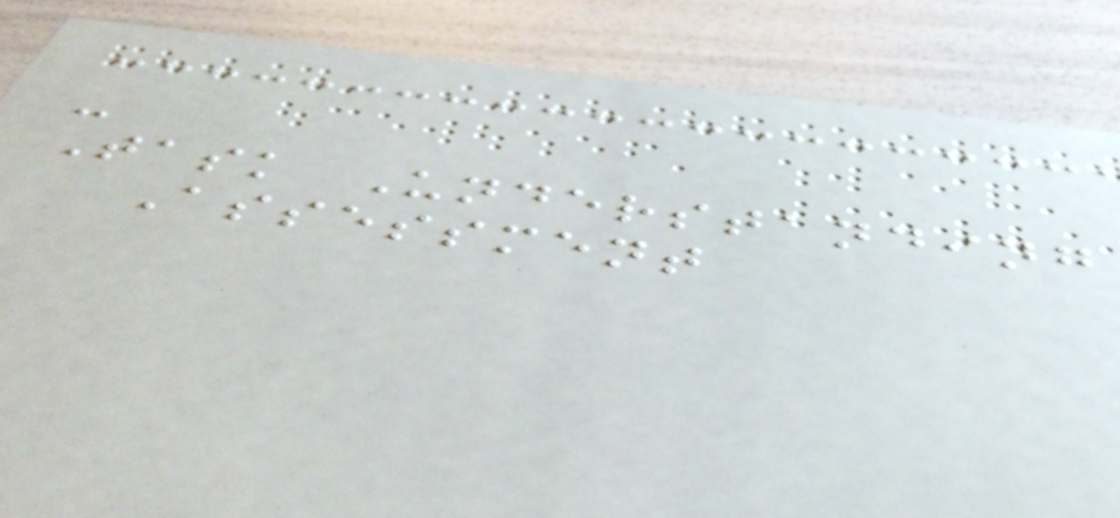-
Task Understanding
Assessment
